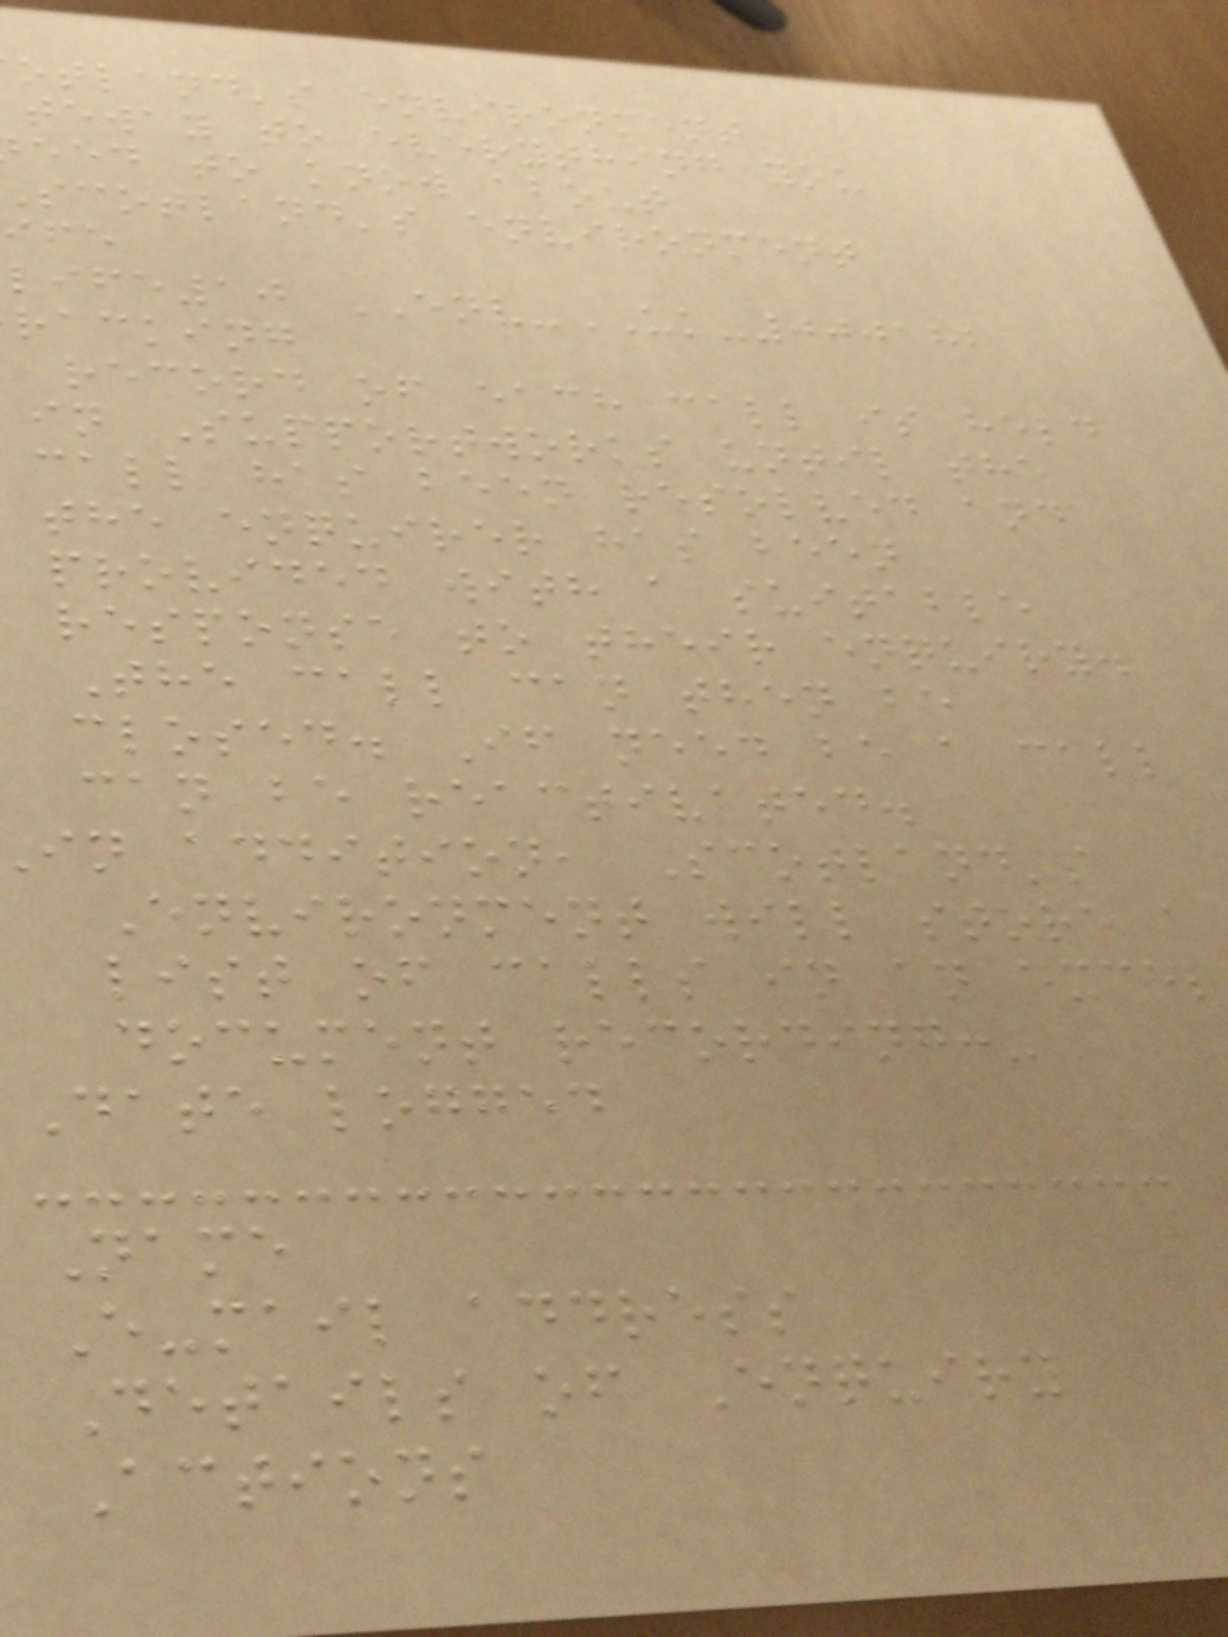otland's environment
teway to everything you
eed to know about
scotland's environment
life10 ENV-UK-000182
racking
record of each call is held
in Supportworks until the
call has been resolved and
the enquirer has been
provided with a suitable
response to their enquiry.
The call can then be
closed. If need be a call
can be reactivated.
in addition, Scotland's
Environment will store a
list of calls in an excel
document recording:-
Date logged
Name
E-mail address
Details of Enquiry
Actions
